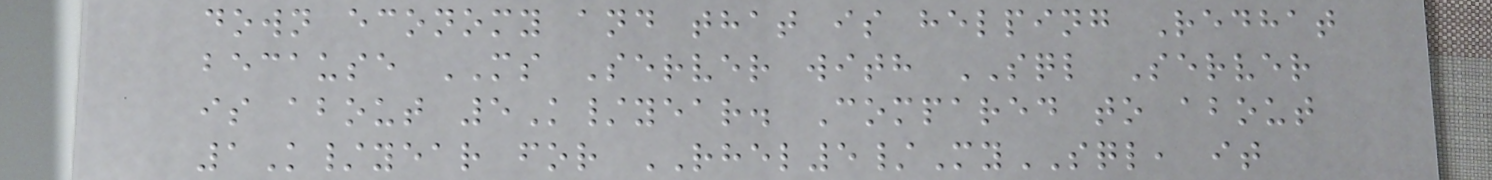down economy and that is helping Redhat
because MS Server with SQL Server
is about 5K/year. Compared to about
1K/year for RHEL5/MySQL, it
